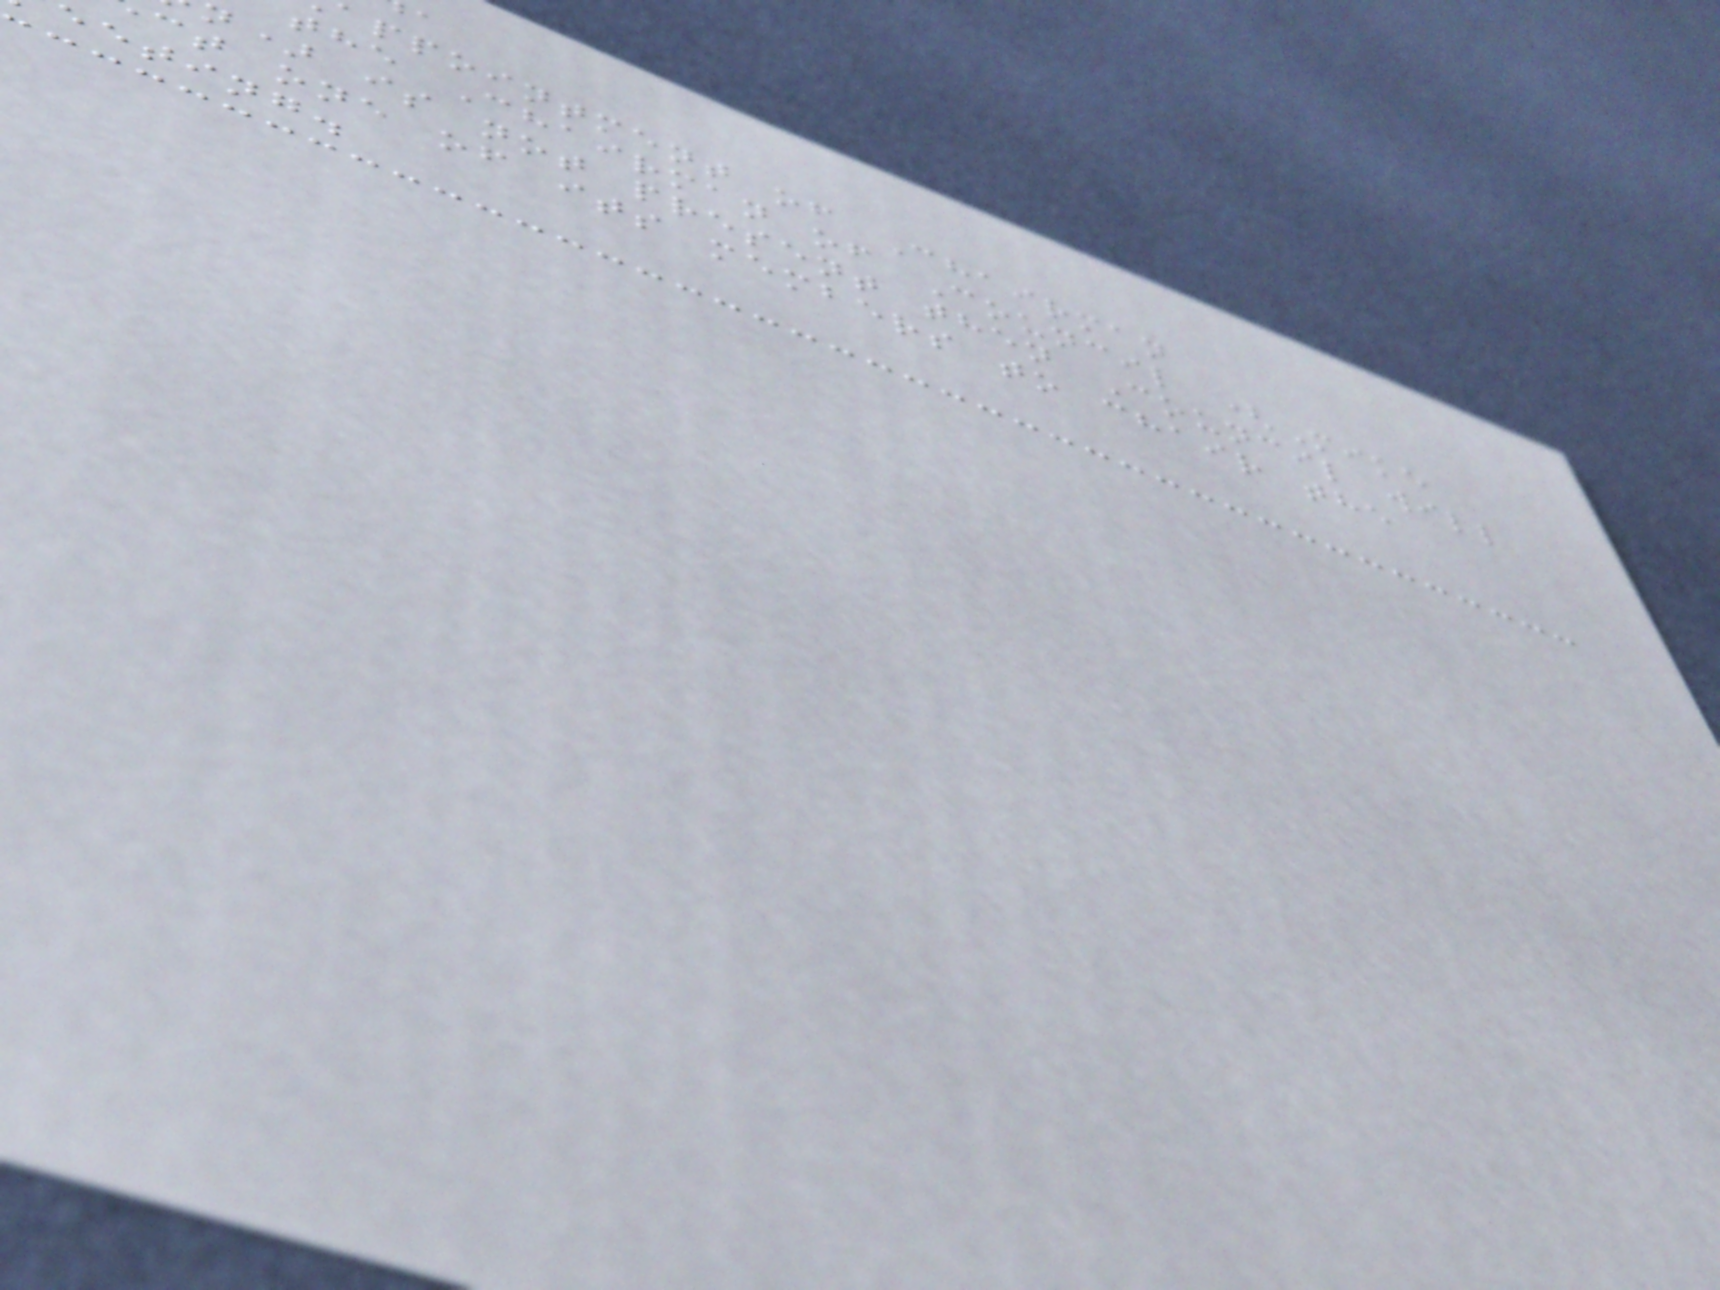ppointment of Chairman
the Chairman of Council (Mike
) is not present then Council will
ct one of its members to chair the
eting.
